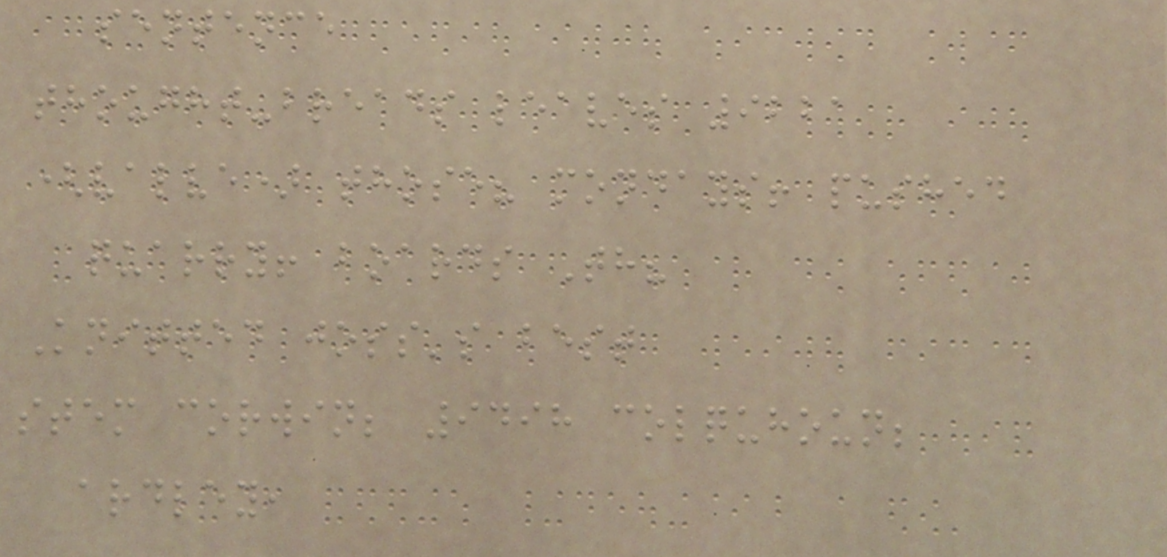sentence
thought-breads leaves 9221
(valve) those? mondays! pushed
quarry! boards Th?
Knitted joss's best
stem corwin; 9498 colquhoun;
ardley,
